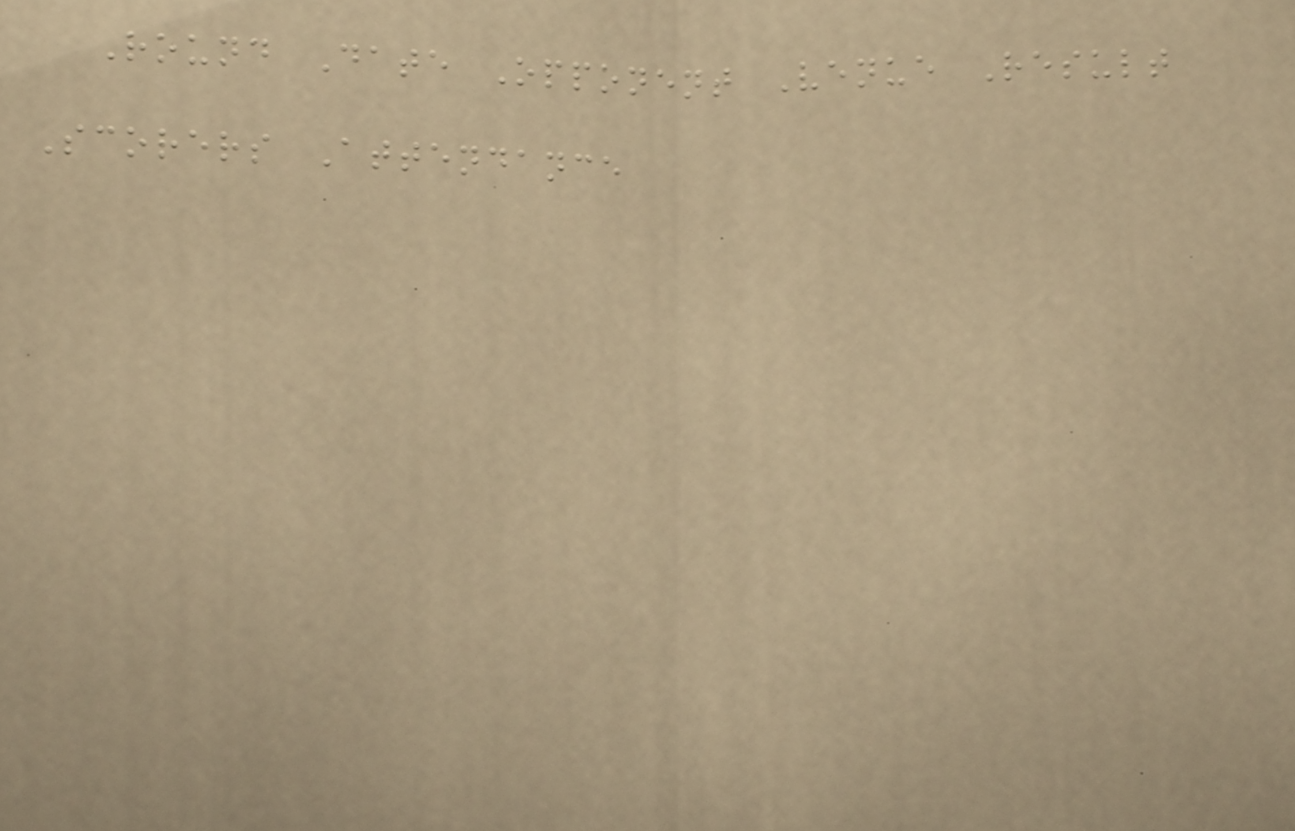Round Date Opponent Venue Result
Scorers Attendance
